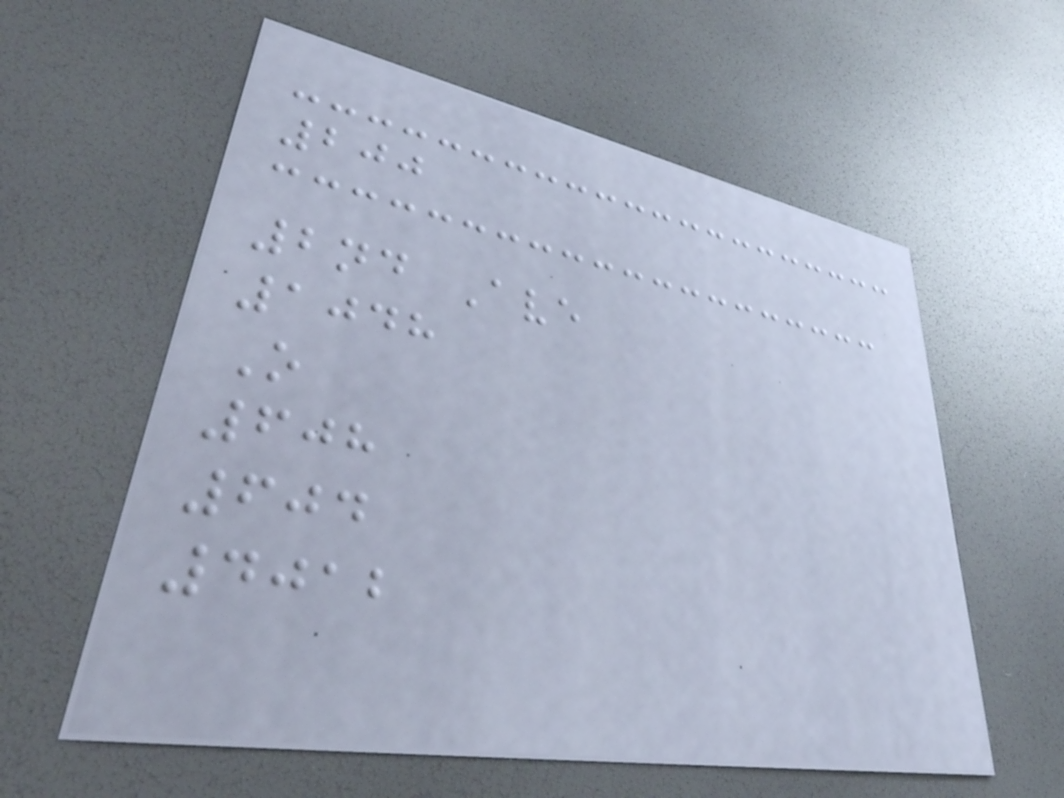200
2nd Ave
1048
O
608
604
4012
